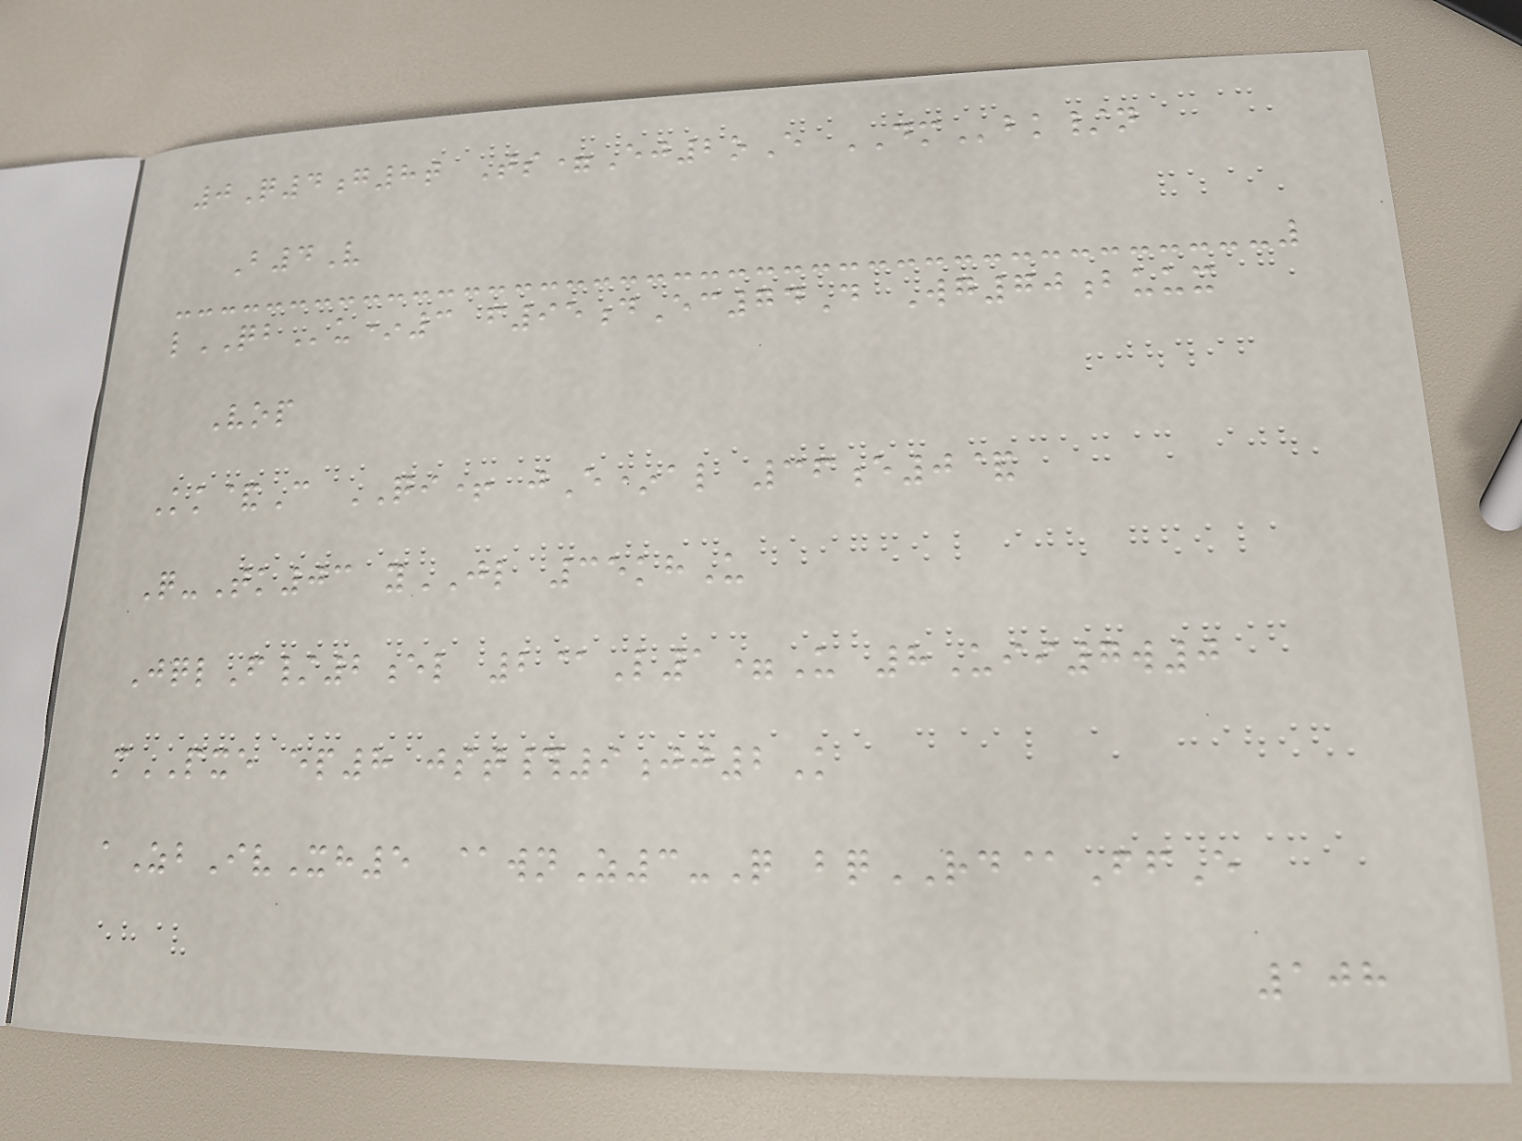0Q4g8t Ts=Ej2oE DMbk/n
B4V
lQBu*3 f95dEc74D Wg70buux
Vop
Kk&C QI+ jE*al 36e0&
Q-Tk03 yJL 35khU
JqlF/2el 2@L1=U 8Uii7w0
mPXE ep8 jst#9jj2K
aZbIvXh5 @wnZ3-Q bqRD@FfE
108
